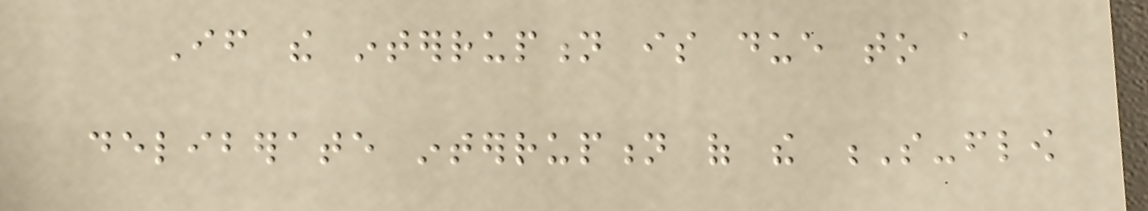If the interruption is due to a
deliberate interruption of the S-flow
